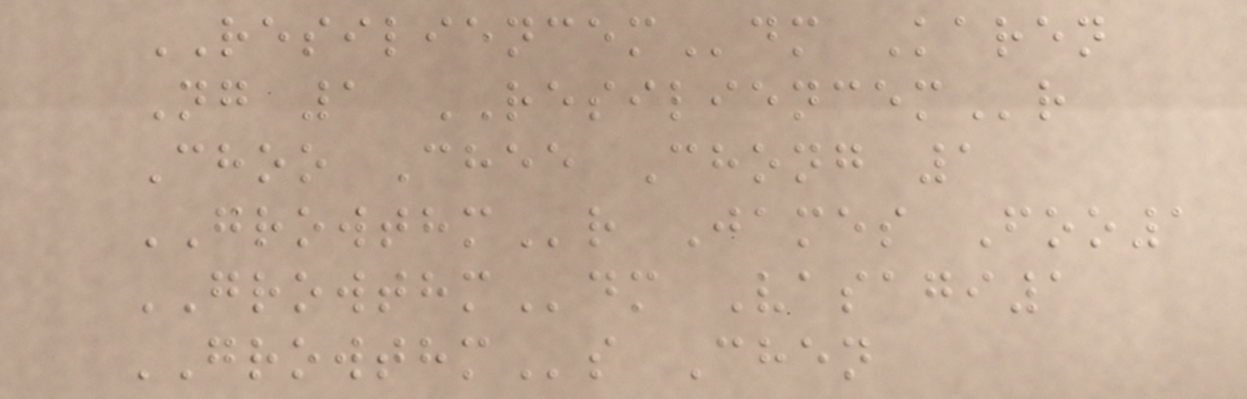RESILIENCEMdm Karen
Ng 1 RESILIENCEMr
Choo Chee Chong 1
GROWTHMr James Foo1
GROWTHMdm Vasagi1
GROWTHMs Chen
